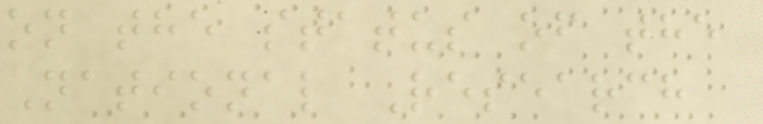on the status of the
National Research
